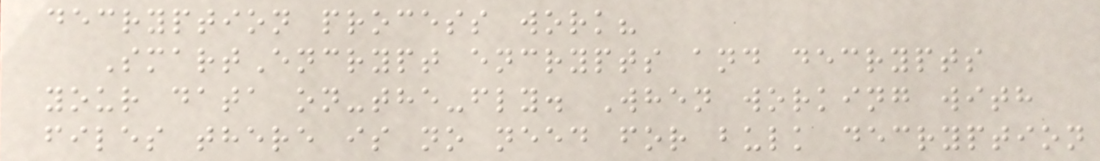decryption process work?
SmartEncrypt encrypts and decrypts
your data on-the-fly. When working with
files there is no need for bulk decryption
